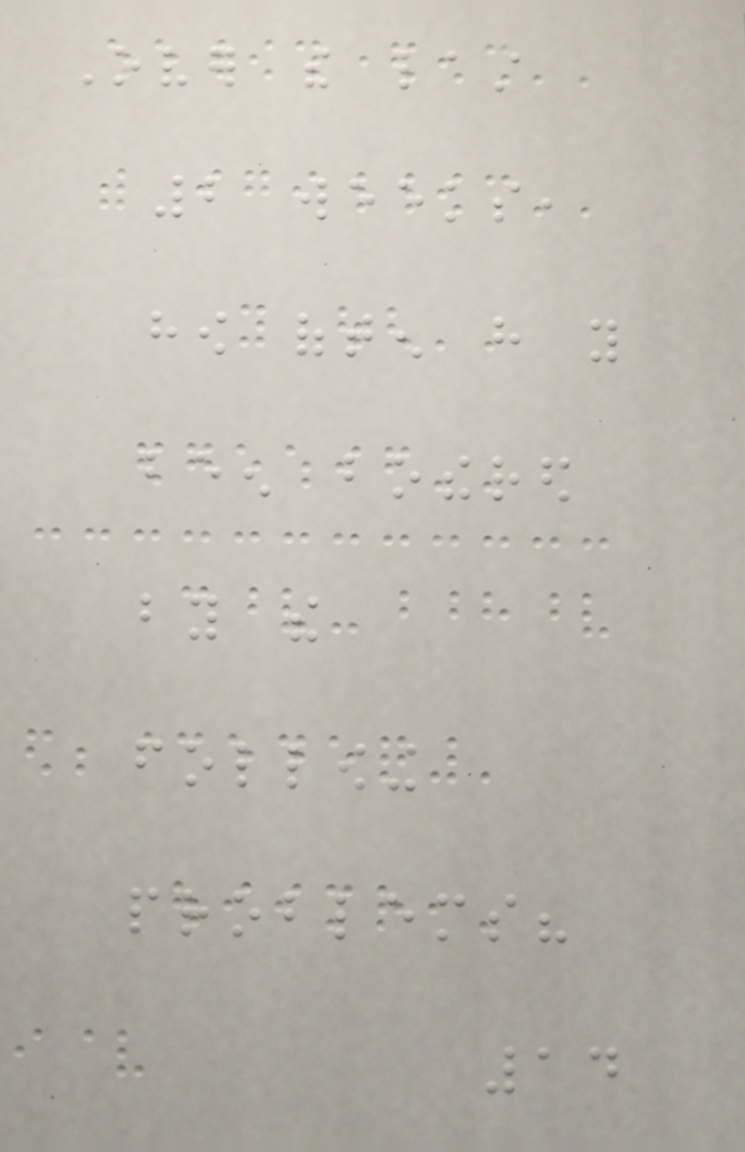Over the last
2 weeks,
how often have you
been bothered
by the
following
problems?
14
